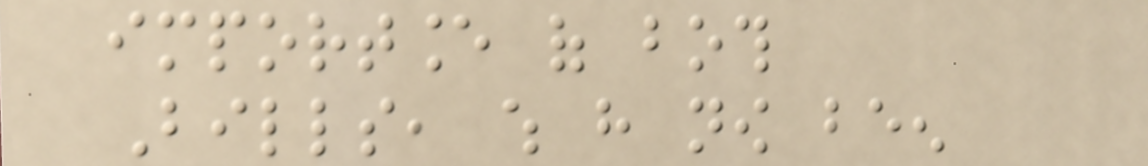importance of both
Bills, which have now been
